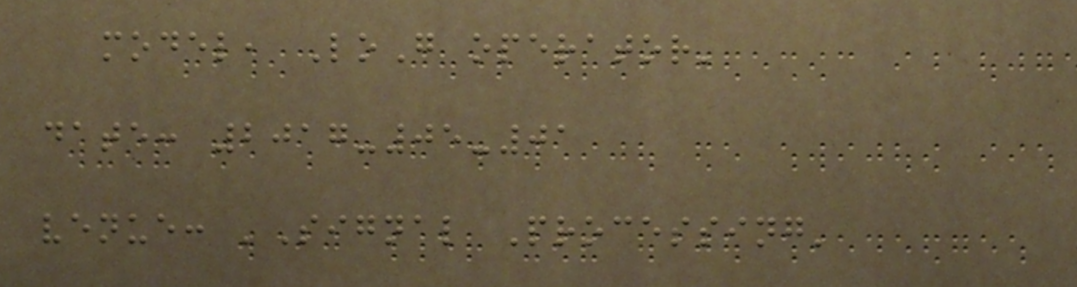model, LoG operator'
date: 2017-05-01
venue: 'Signal Processing'
